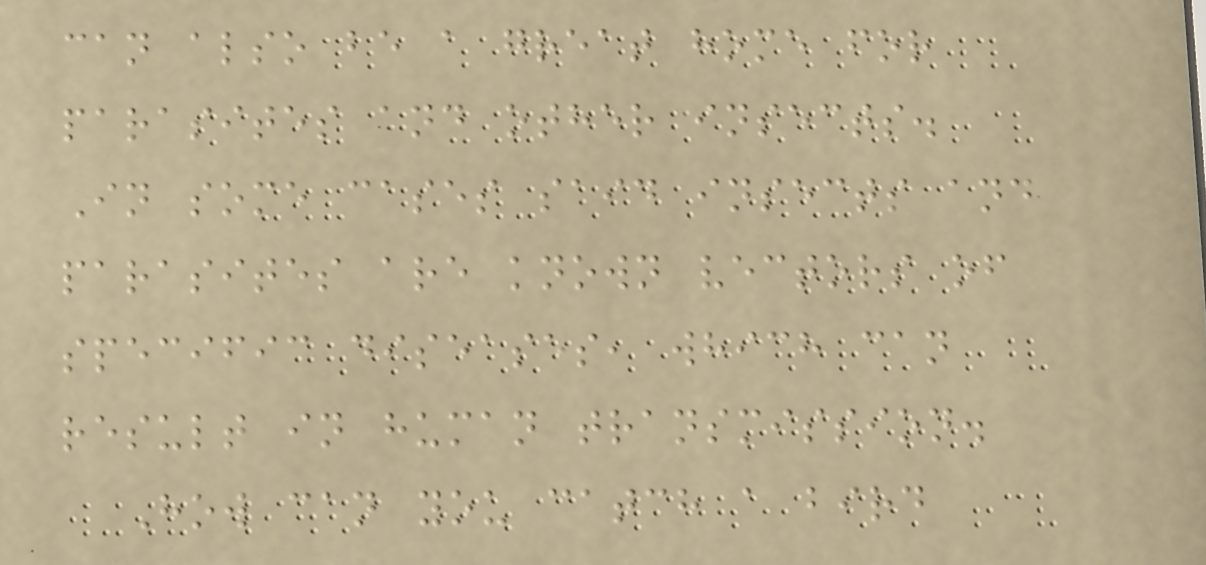can also be a great home for
parasites and other insects.
In some cases said insects and
parasites are known vectors of
specific diseases, which can
result in human transmission.
How can you catch a bird
